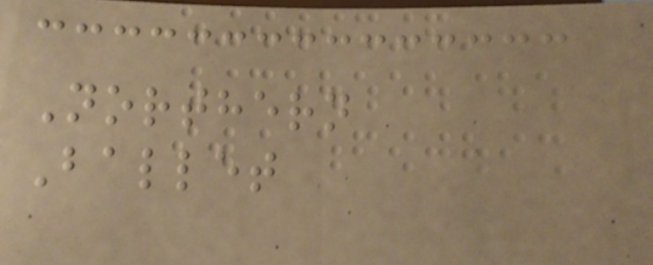Northern
Ballet
